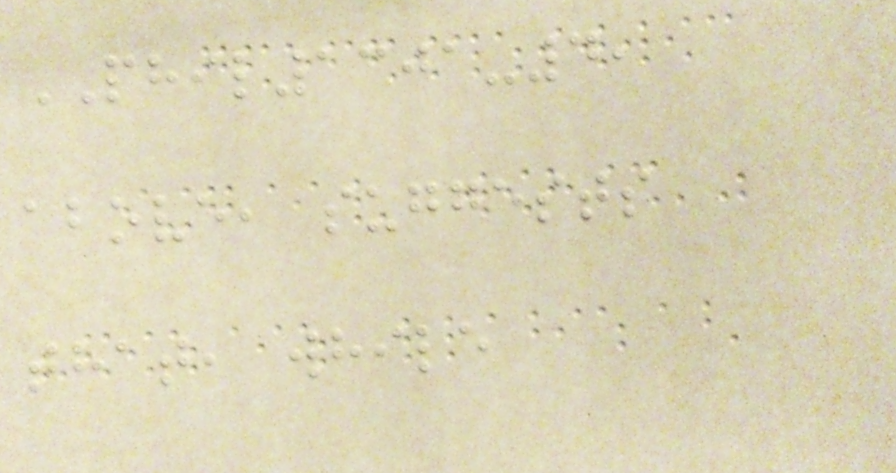PHIL1301-4,
above, suggests
that, while
